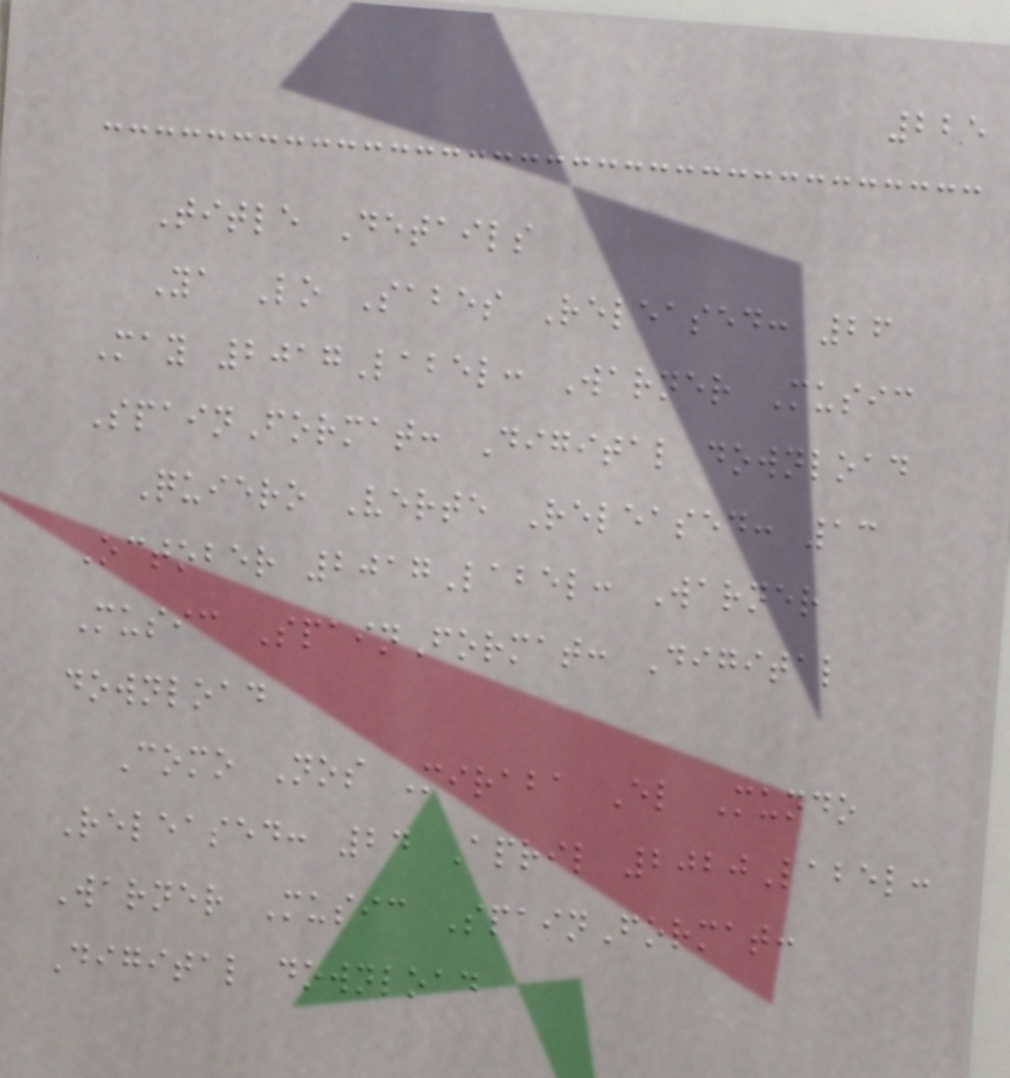225
Title Details
Ya Lo Sabes Released: 26
May 2017Label: Warner Music
SpainFormat: Digital download
Quiero Verte Released: 13
October 2017Label: Warner
Music SpainFormat: Digital
download
Como Nos Miraba El Mundo
Released: 24 April 2020Label:
Warner Music SpainFormat:
Digital download
